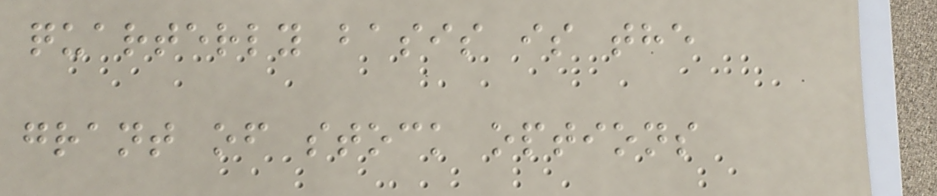quarterly basis is the
grant of stock options
